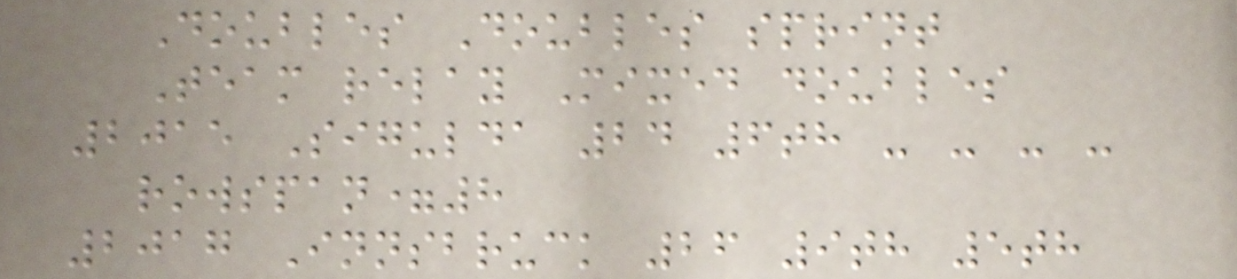Doubles Doubles sprint
Team relay Mixed doubles
2015 Sigulda 24 6th - - - -
rowspan=8
2017 Innsbruck 26 9th 5th
